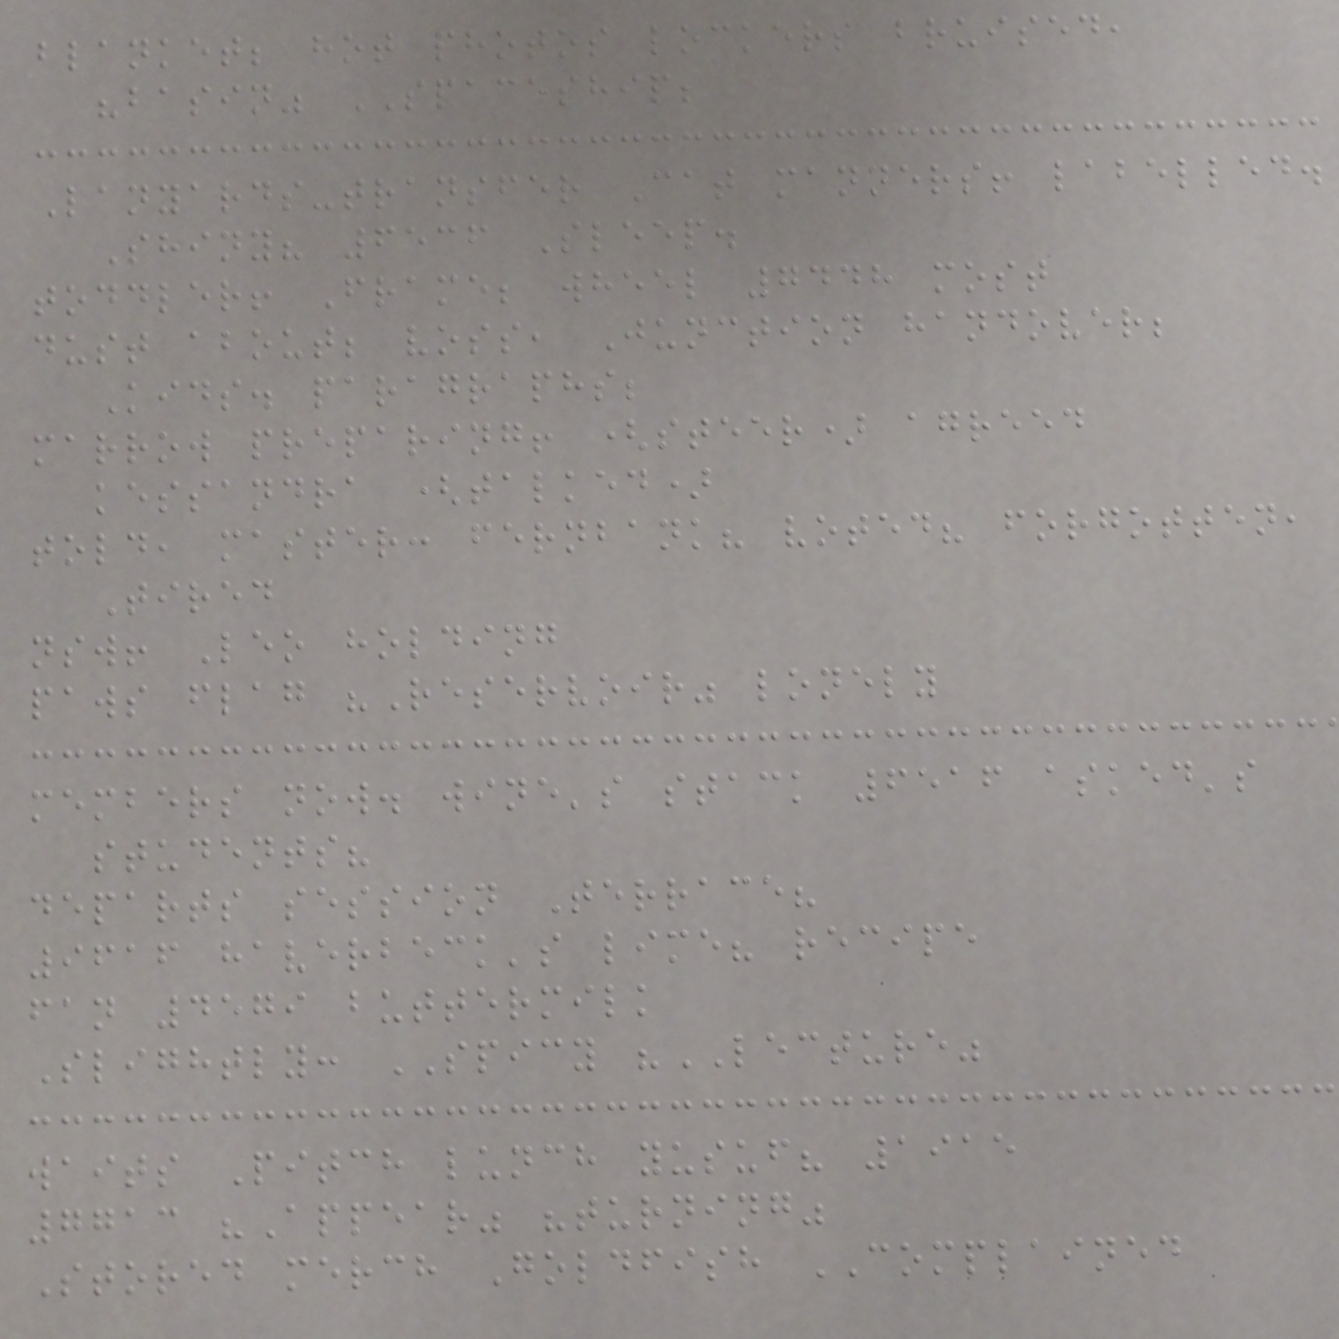blanket; hot photos lockers bruised,
"basin" SPACESHIP;
Lanyards-transfer Cat manners! labelled.
Shiny? 6536 Sleep.
toddler! Frame; wheel 7448 most
dust about; voss, Junction handover;
Kids. paragraphs;
marrow preparing! (steer) agreed
kessandra (talked)
told, master: fernbank? voted? forgotten,
Tired
nsw! Leo holding
paws flag "Reservoir" lonely
members now. wine's stack 6516 asked's
students?
departs session Terrace?
9616 haverbeck's lime? recipe
fan 4579 buttermilk
Slightly: SPICY "LECTURE"
waits Pitch lunch yusuf? 1915
7713 "Appear" "turning"
Stored merch Goldfish COMPLAINED
